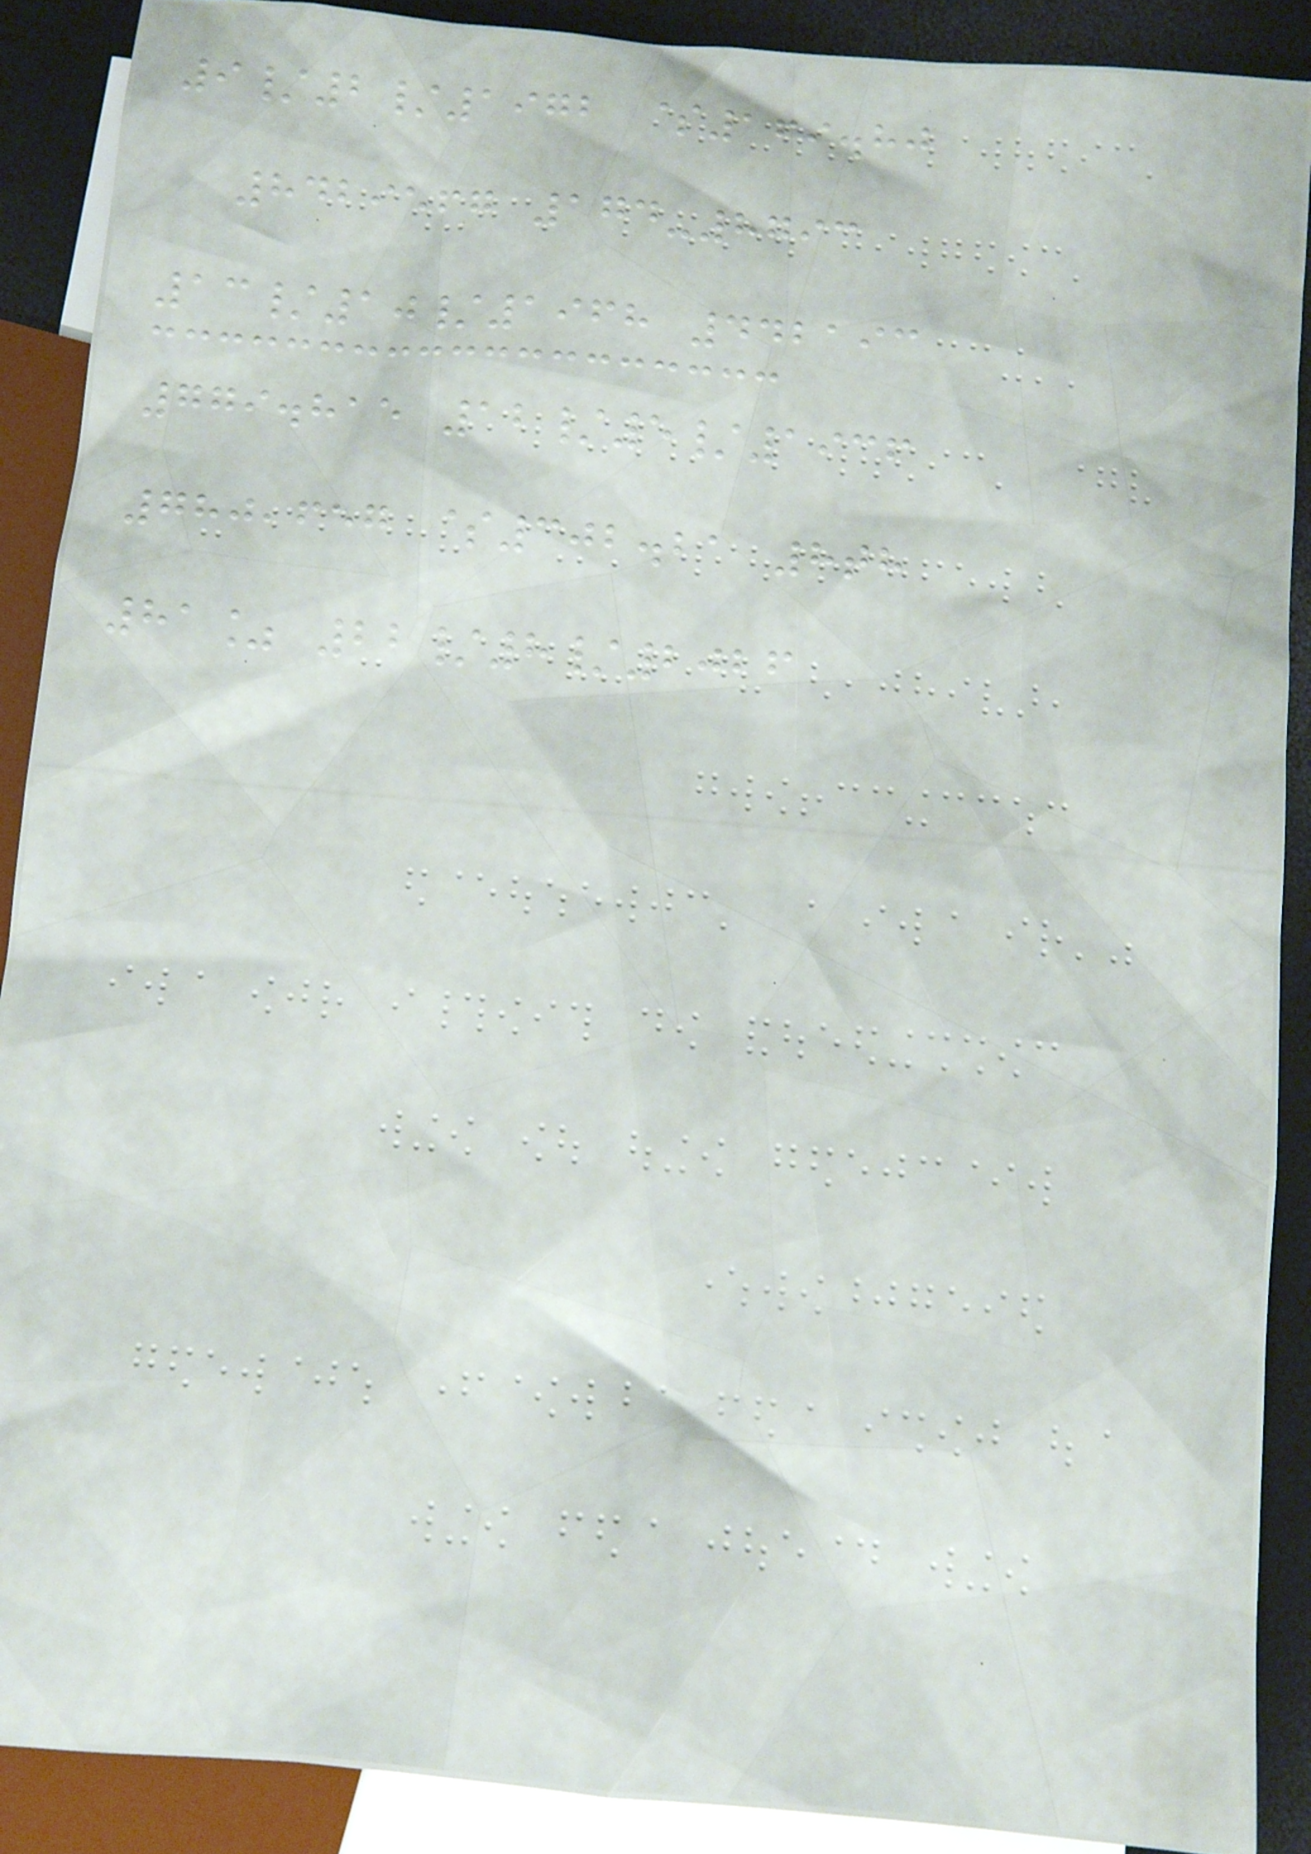9/2/1972 $169.80
8429567 174-8793
13/10/1968 442193
779.815 12/5/1936
780,657 $302.21 8th
81% 22/8/2026
